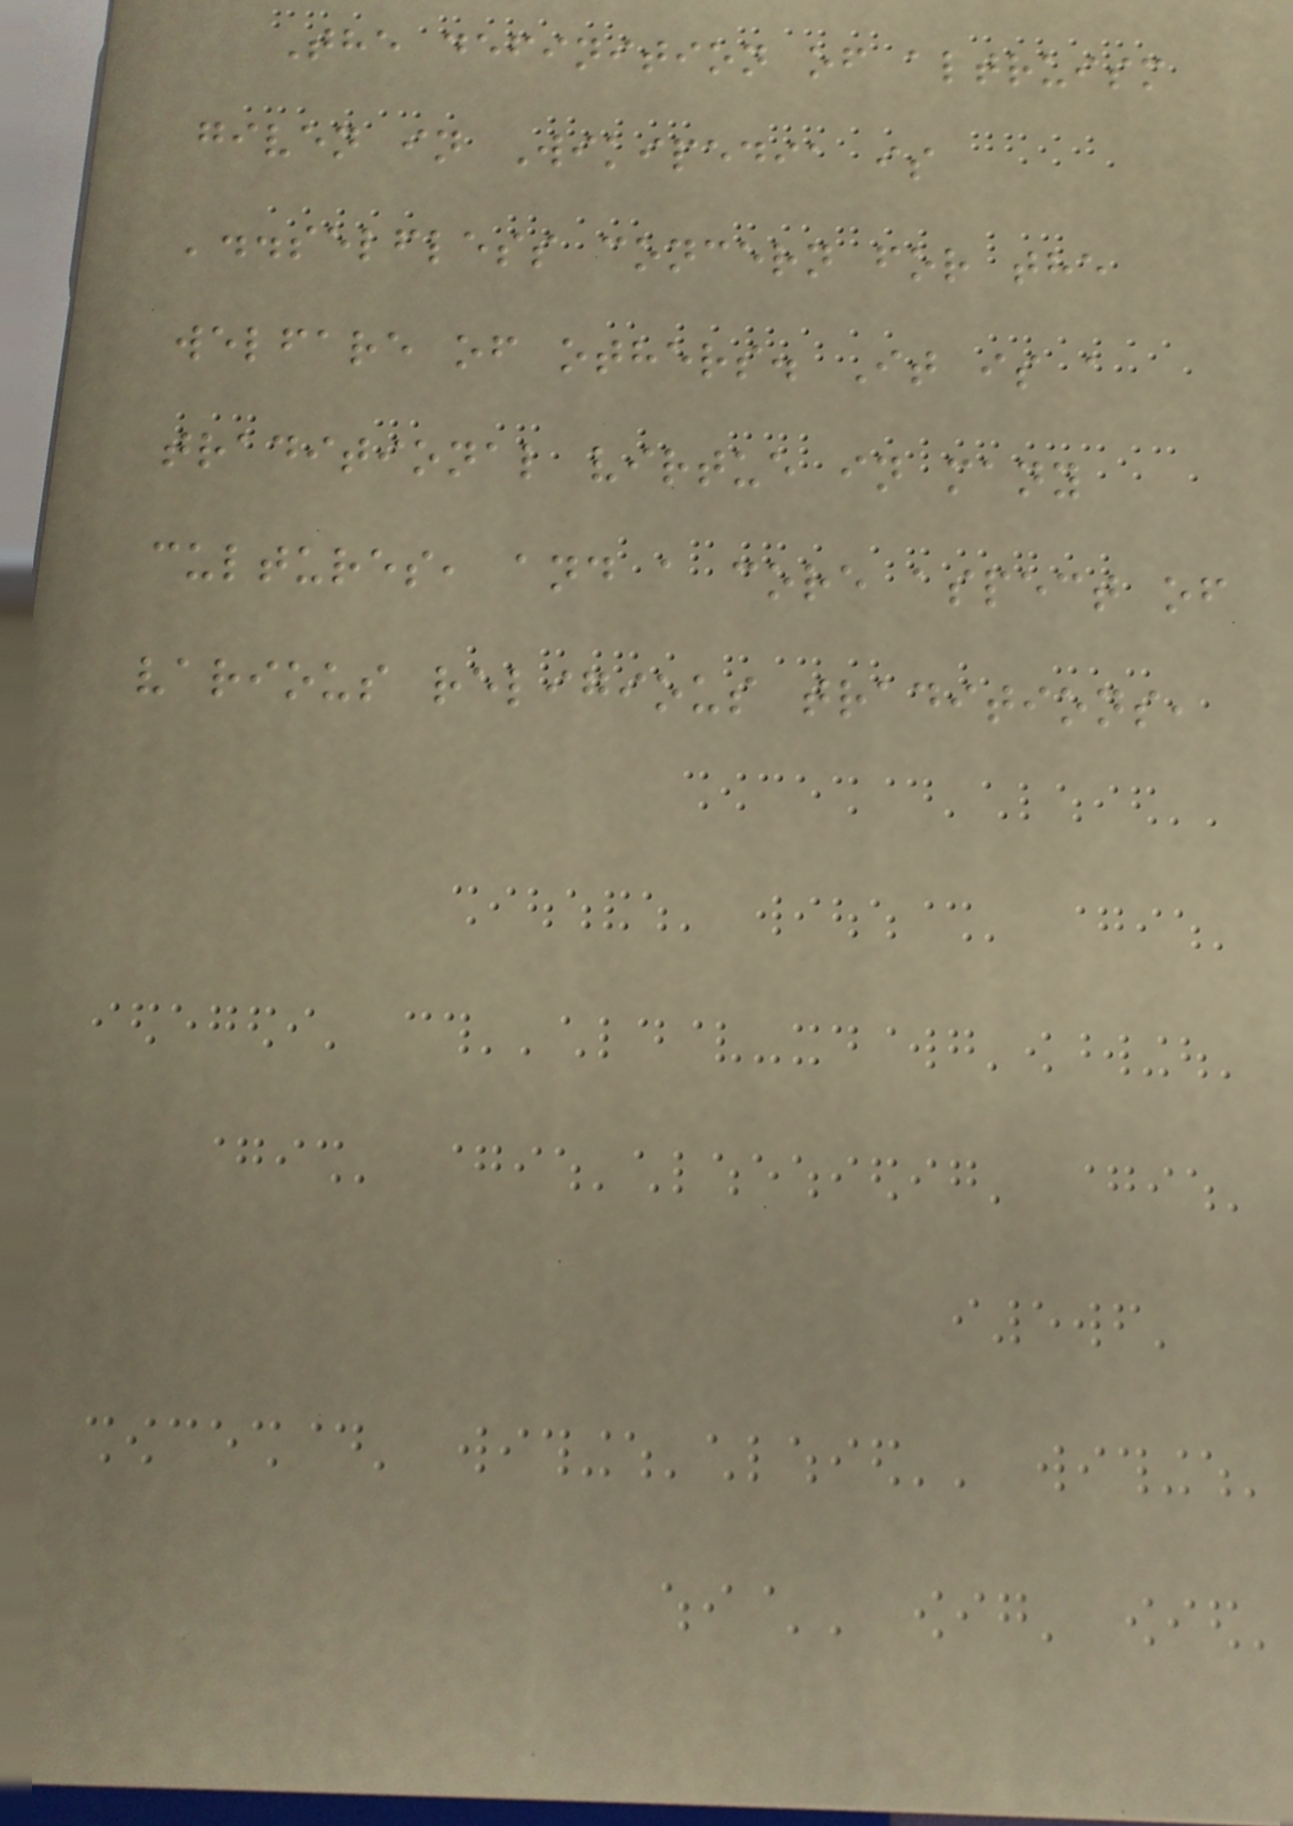The definition of altruism
given in Wikipedia is
'..selfless concern for the
welfare of others. It is a
traditional virtue in many
cultures, and a core aspect of
various religious traditions,
